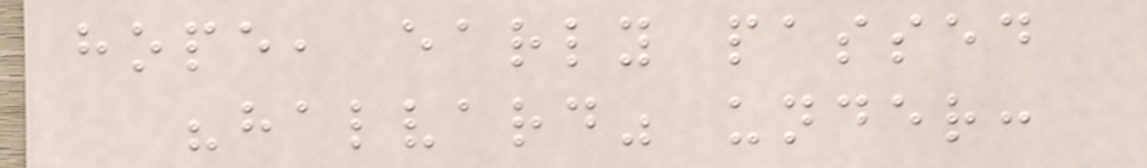hope, early passed
"halvard" under:
